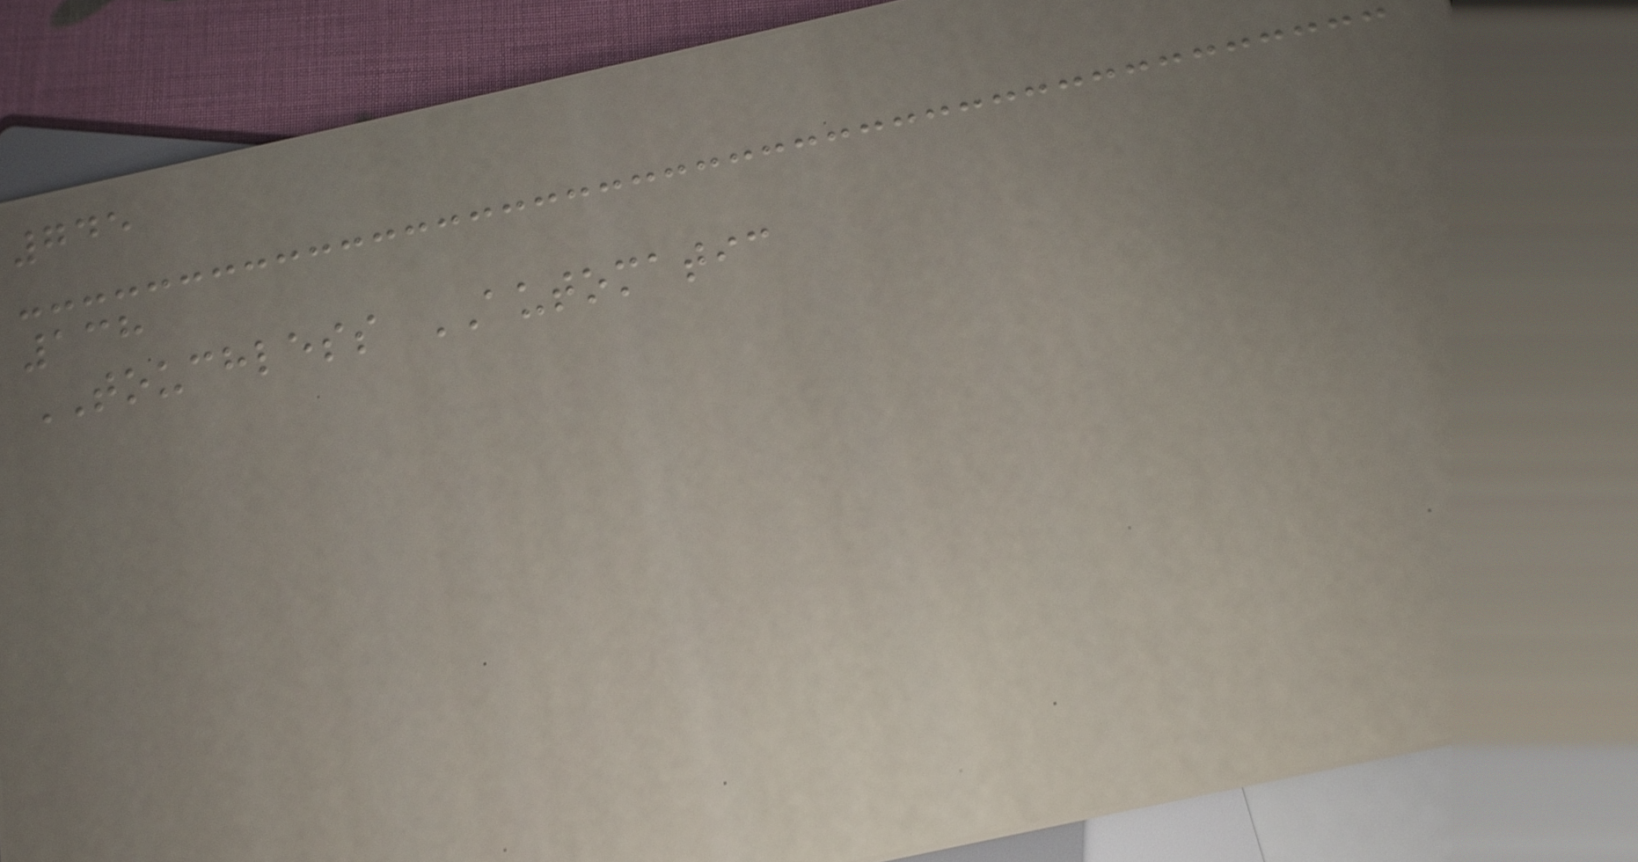745
138
TOUCHLESS AUTOMATIC
